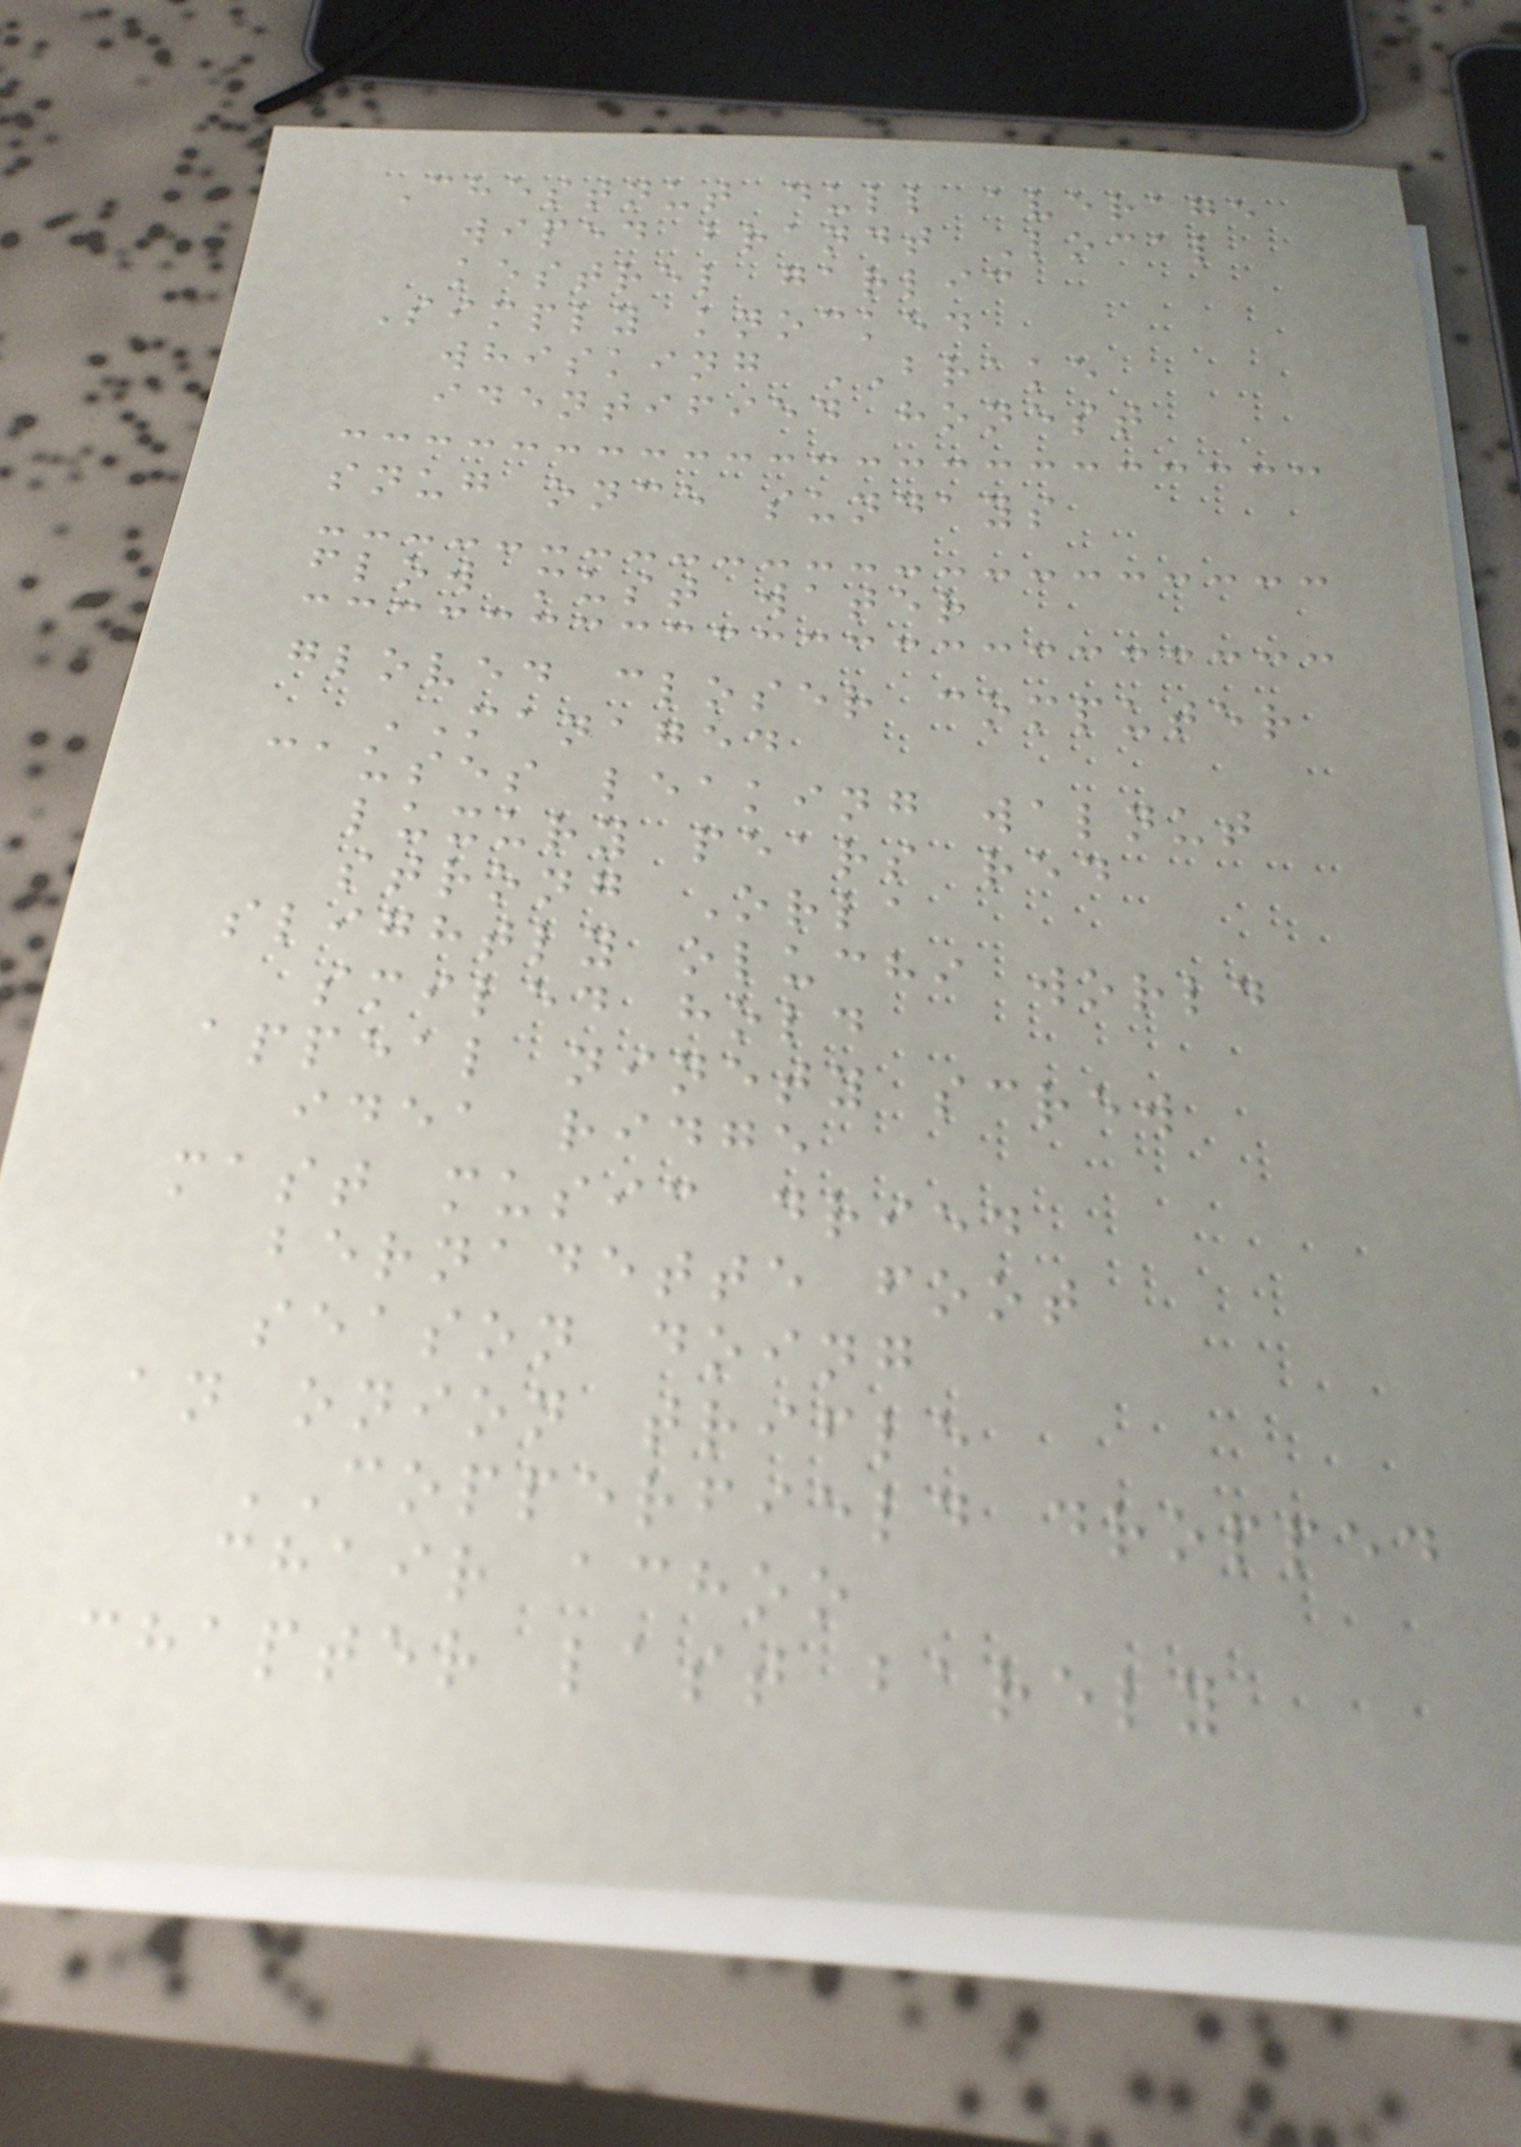Chestnut dull average
wiped brandt Local
kestrel garlic
Simply knocked
whisking BRAKE
identified honest
snug once sundays
flow must water
gloved closer computer
MANAGED
causes leaking walnut
luxury pears red
strong Orla
slightly oluchi world
smiled hold
appeal ninety screw
idea ridge
mast music dried
bernadette foot
season doing
an onion trifle
COPPERFIELD dropped
chair achoo
chapter last barely
